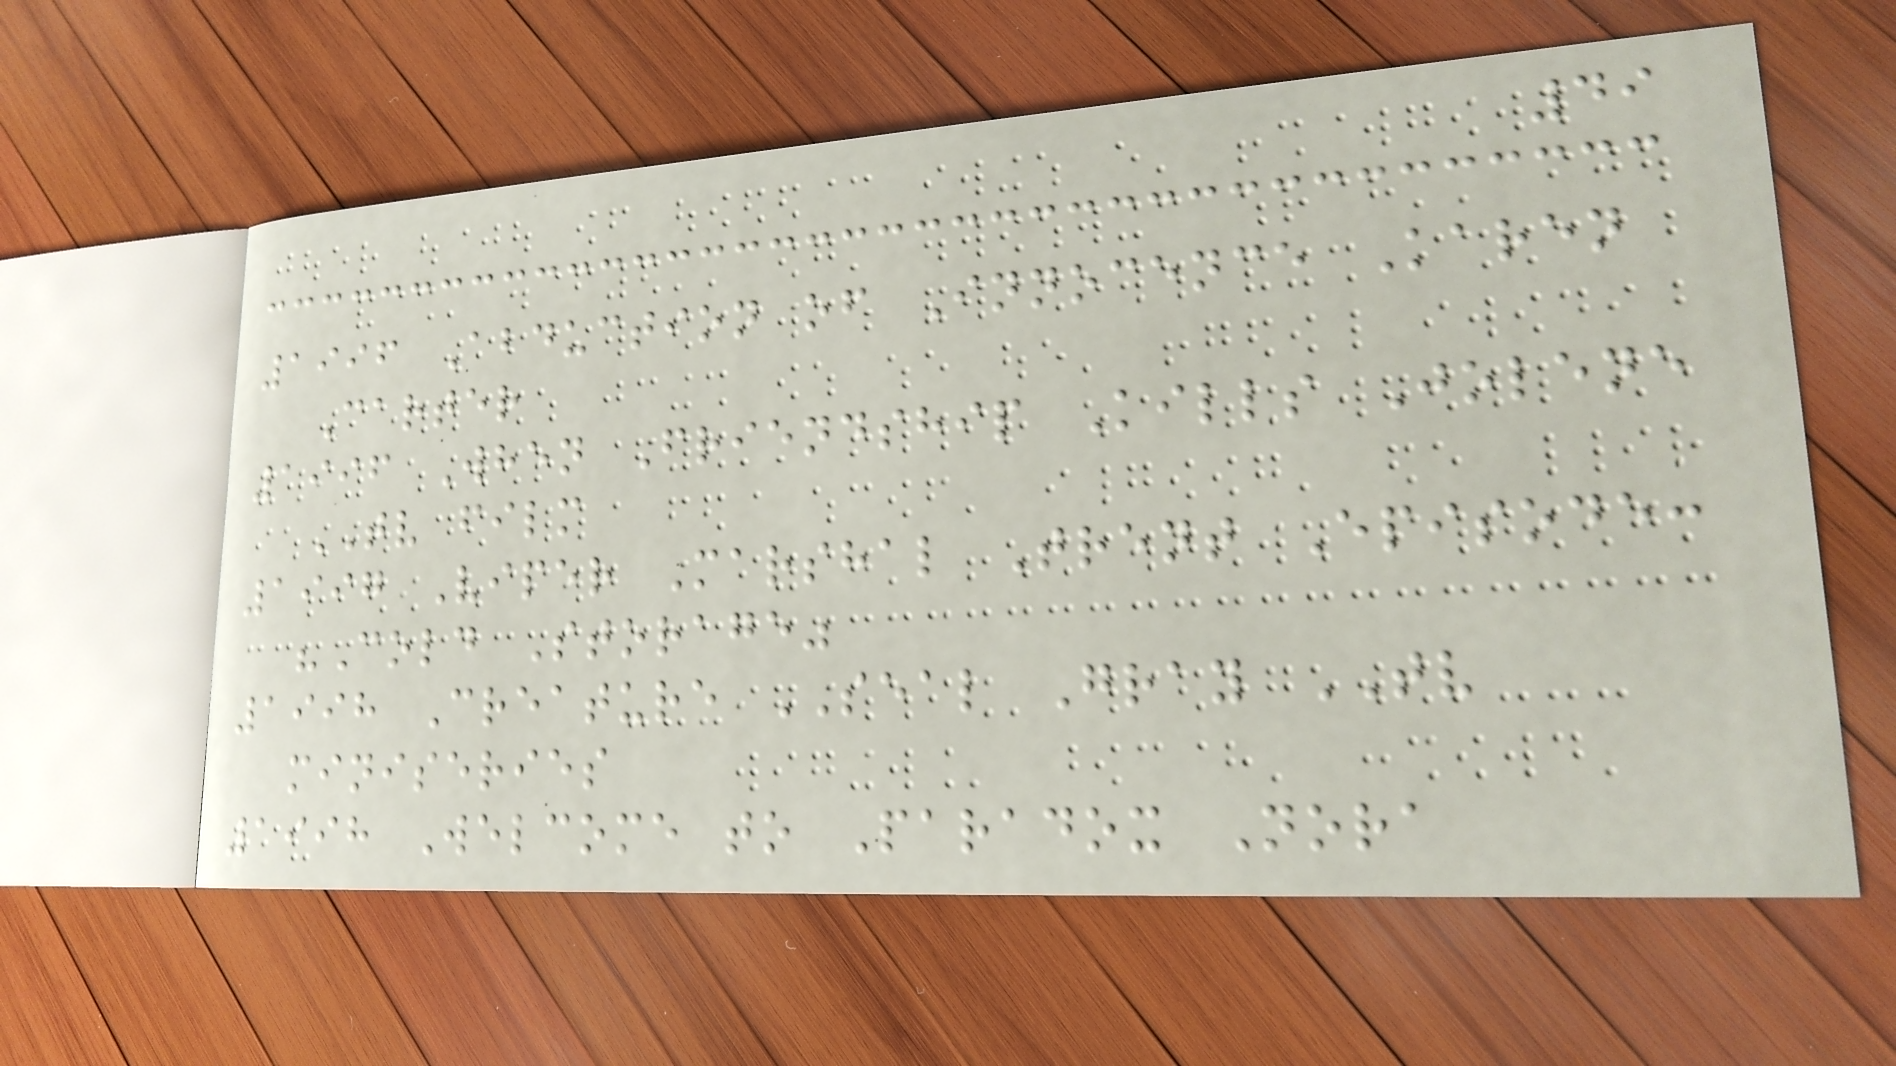49
1996 Abduction of Innocence Karen
Carter
1996 When Friendship Kills Jolene
TV film
1997 Viper Marshal Trent Episode:
"Cold Storage"
1998 Creature SEAL Gray TV
miniseries
1998 Welcome to Paradox Nora
